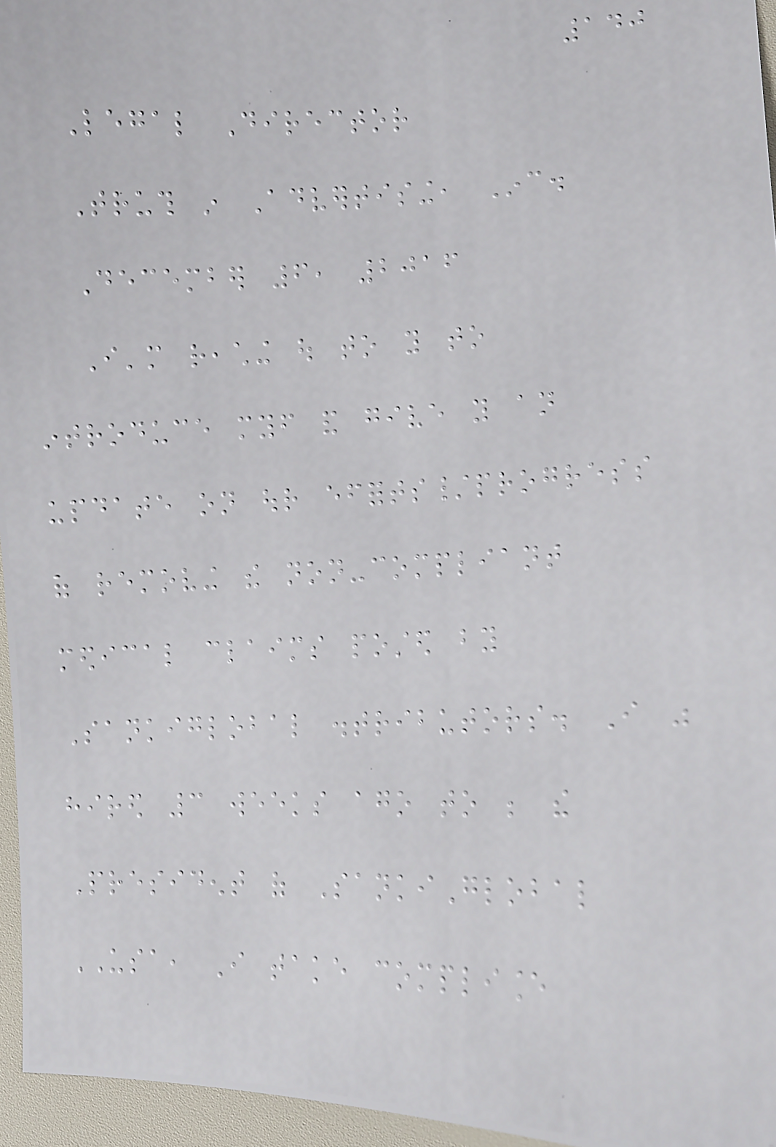140
Legal Director
Truth in Advertising, Inc.
December 6, 2016
I'm reaching out to you to
introduce myself and give you an
update on our efforts/progress
of removing the non-compliant
medical claims posted by
Sankiglobal distributors. I was
hired 3 weeks ago to be the
President of SankiGlobal
USA, I take compliance
